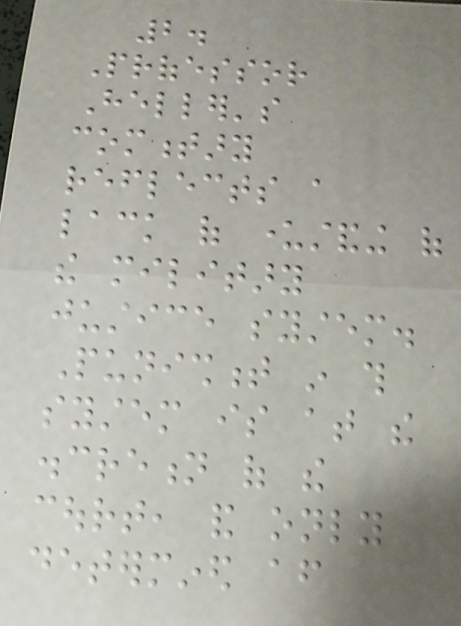2.
Professor
Heller's
commentary
reflects a
lack of understanding of
the military
justice system.
Punishment in this
system is at the
discretion of the
court, and only
determined after
